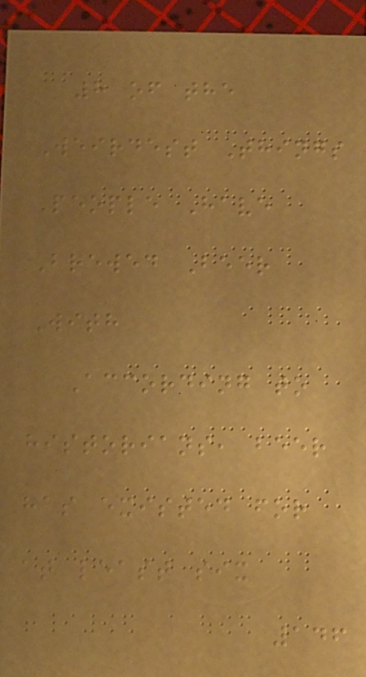8 of the
Weirdest Things
People Have
Brewed Beer
With
According to
historians, beer
has existed for
at least six
146
